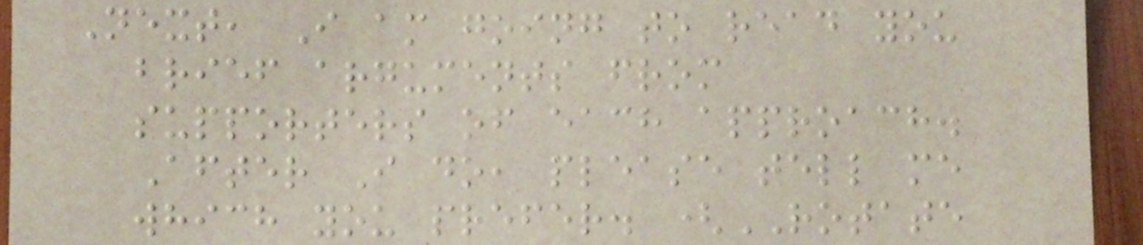Next, I am going to read you
brief arguments from
supporters of each approach.
After I do, please tell me
which you prefer. (ROTATE
